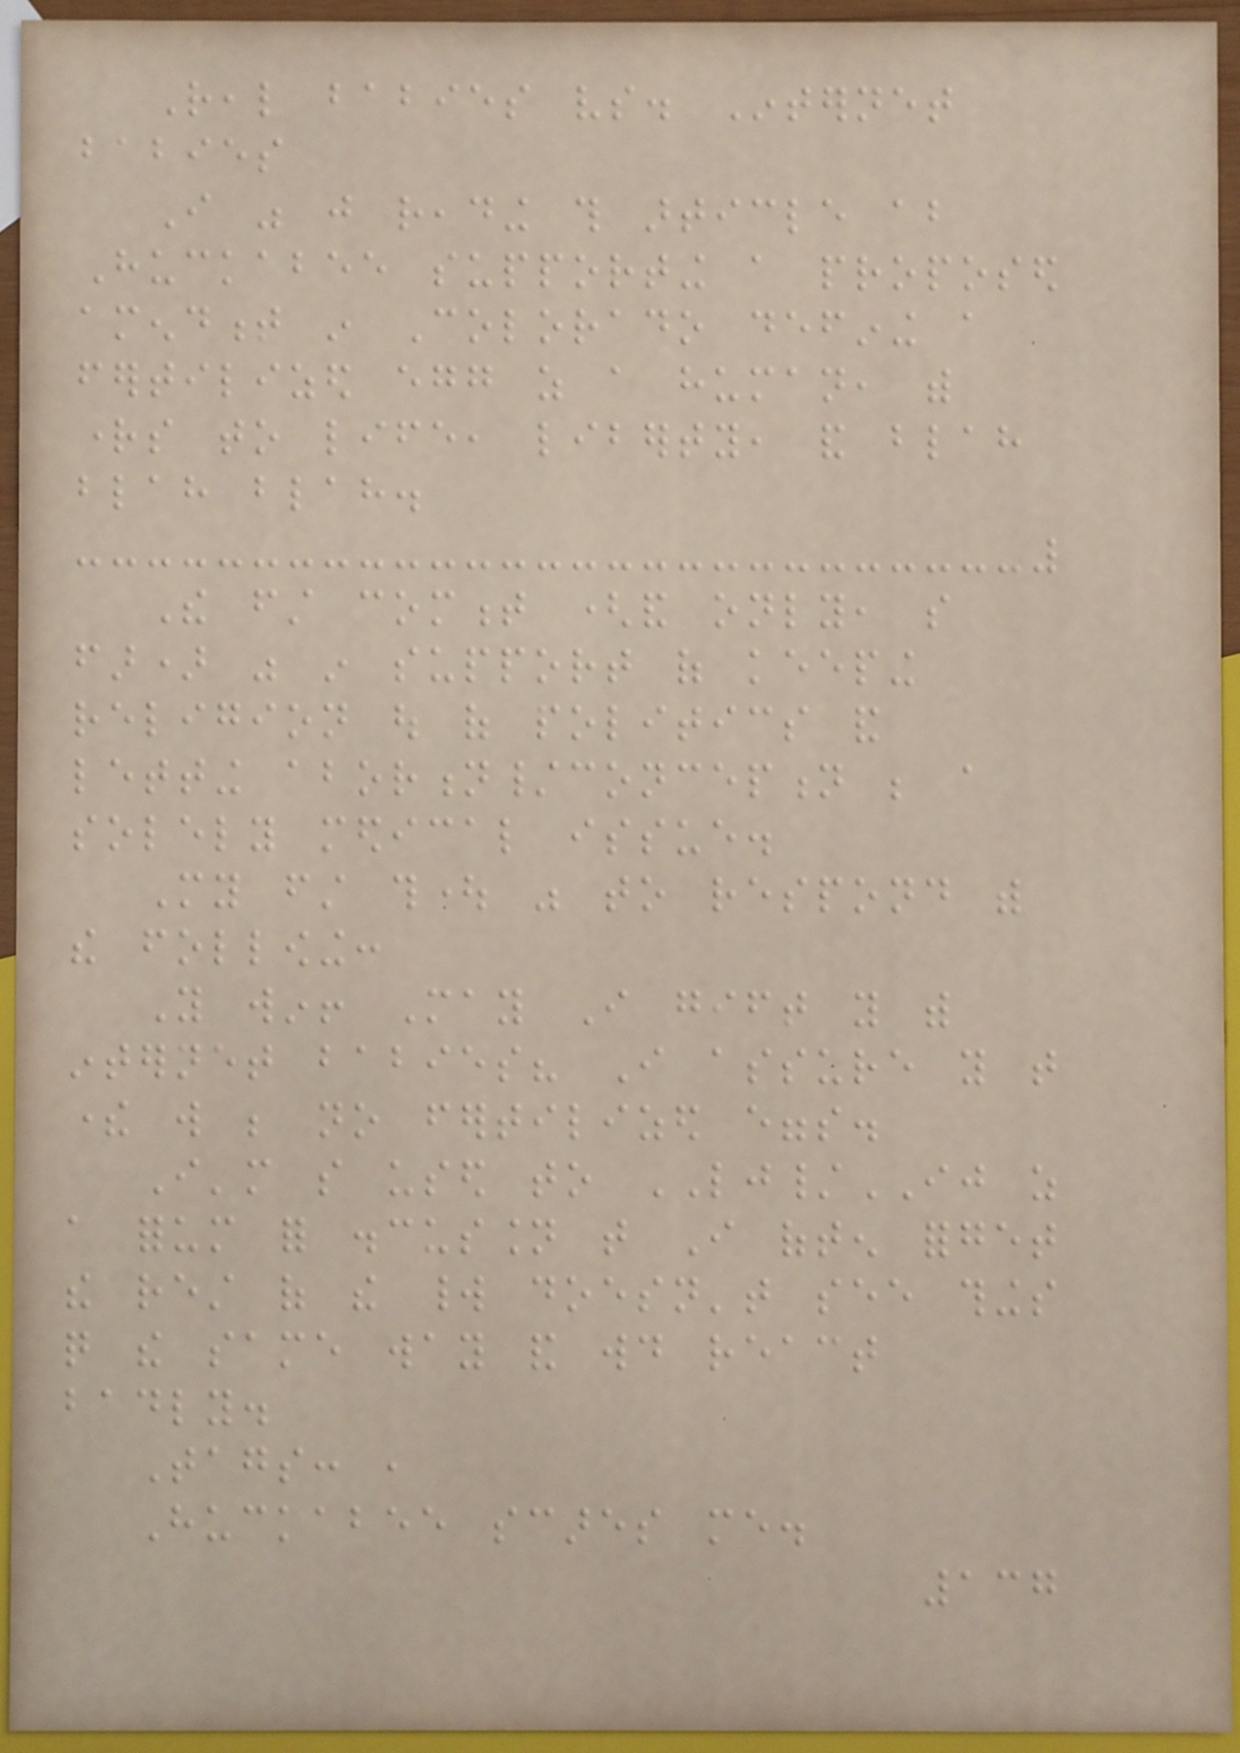Real babies vs. Internet
babies
I was just reading this article about
Huckabee supporting a proposed
amendment in Colorado defining a
fertilized egg as a human, with
rights to life, liberty, and blah
blah blah.
The first comment (and only, so
far) was in support of keeping
religion out of politics and
letting abortion/conception be a
solely medical issue.
My first thought was to respond with
the following:
You win! May I gift you with
internet babies? I assure you that
there will be no fertilized eggs.
I'm so used to LJ/IJ as
a forum for discussion that I often forget
the rest of the world doesn't see things
quite the same way and would react
badly.
Tags: ,
Huckabee scares me.
137
